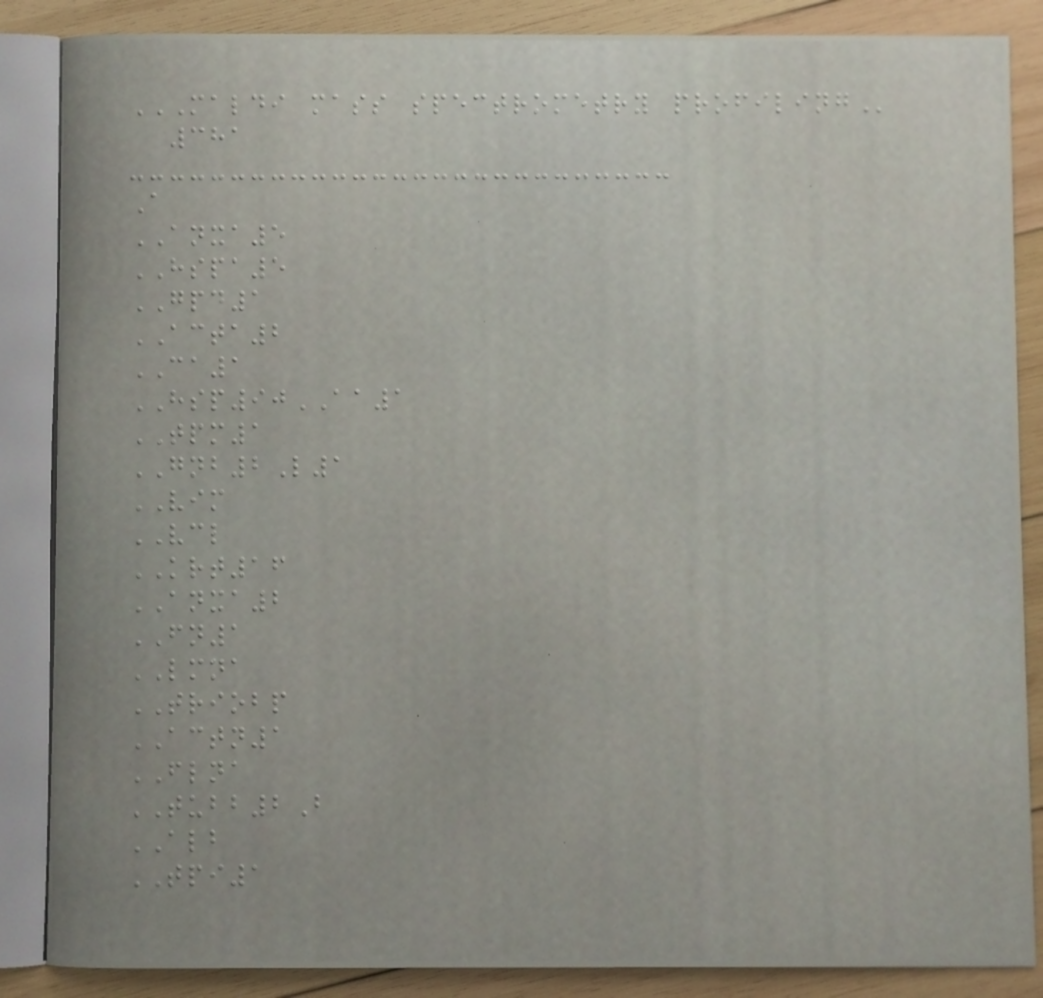MALDI MASS SPECTROMETRY PROFILING
381
A
ANXA5
HSPA5
GPD1
ACTA2
CA1
HSP90AA1
TPM1
GNB2L1
VIM
VCL
KRT16
ANXA2
FN1
LMNA
TRIOBP
ACTN1
FLNA
TUBB2B
ALB
TPI1
